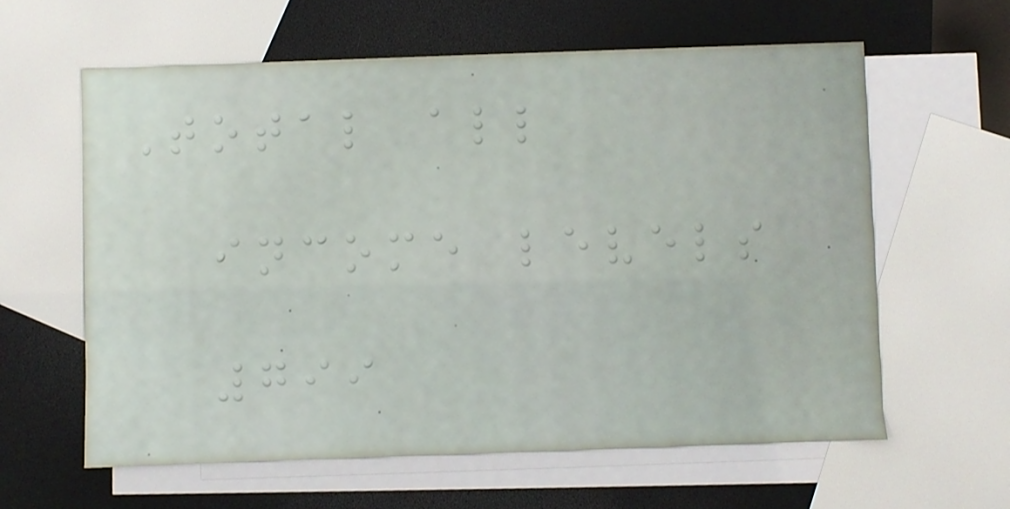Total all
income levels
799
